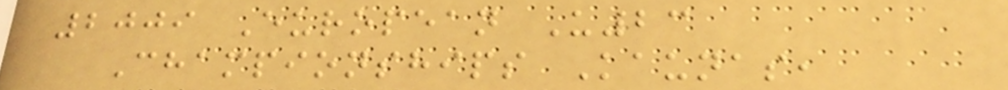2009 European U23
Championships Kaunas,
